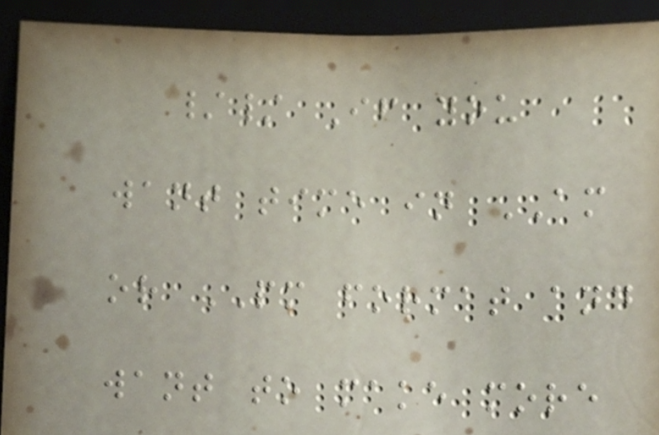// If you
want time in AM
or PM format and
want to make more
